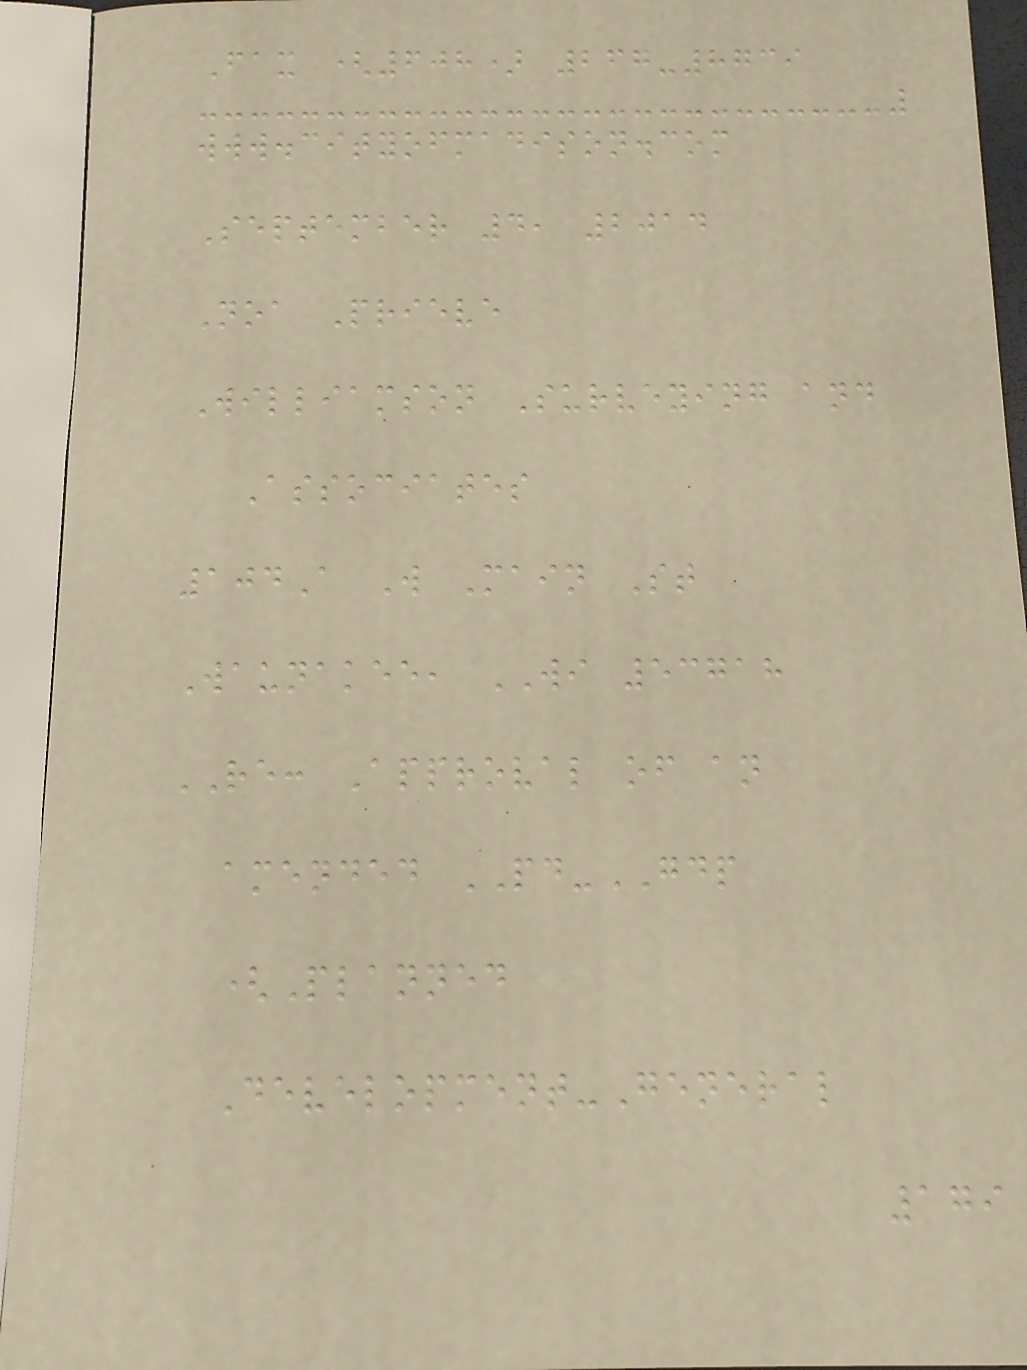Fax (608) 267-8739
www.cityofmadison.com
September 4, 2014
Noa Prieve
Williamson Surveying and
Associates
104A W Main St
Waunakee, WI 53718
RE: Approval of an
amended PD-GDP
(Planned
Development-General
179
